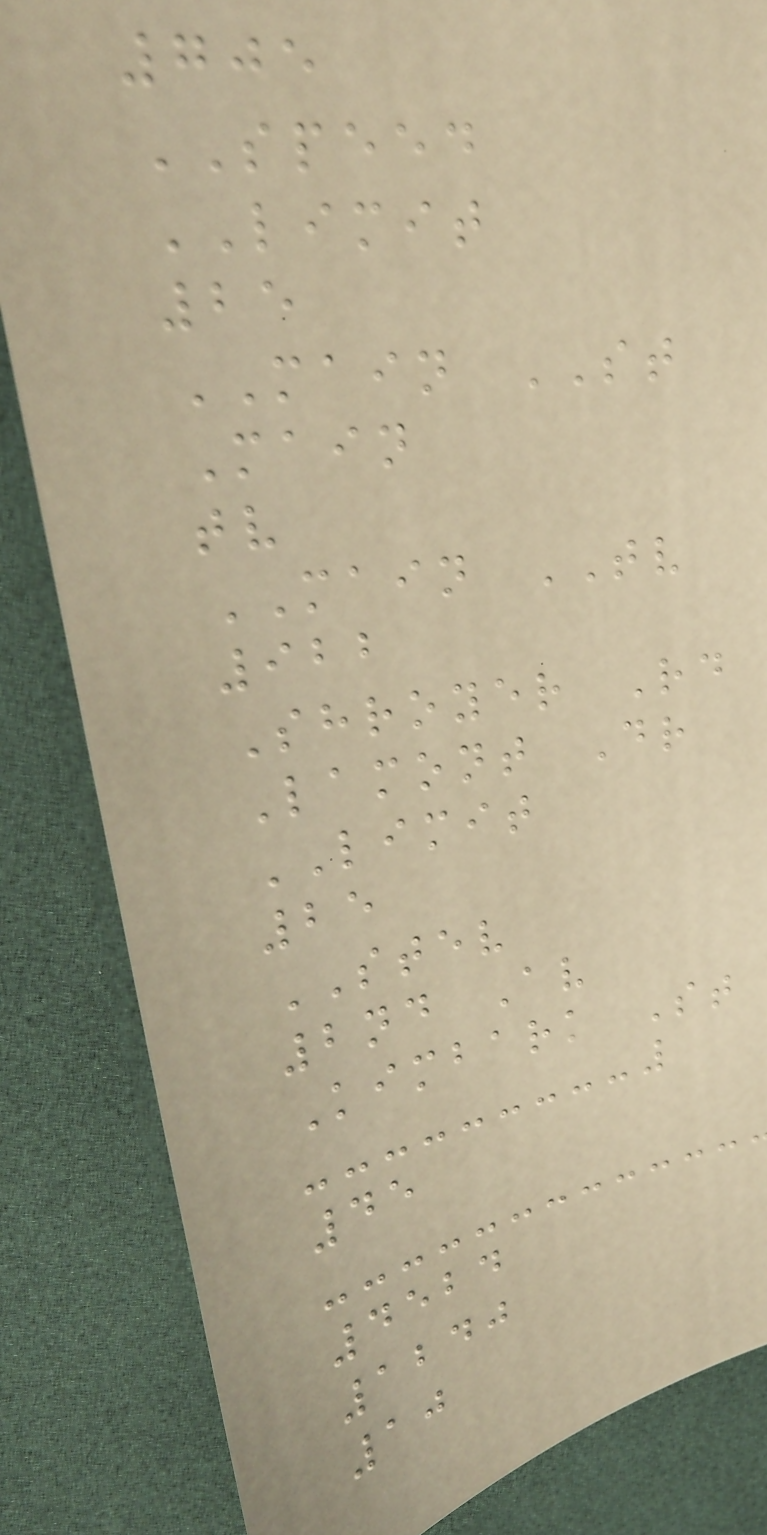705
SPEED
LIMIT
25
MAIN ST
Main
tv
MAIN TV
922
Shroyer Rd
Lamont Dr
LIMIT
25
STEV
2nd Av
Kimbark St
45
4524
1240
10
